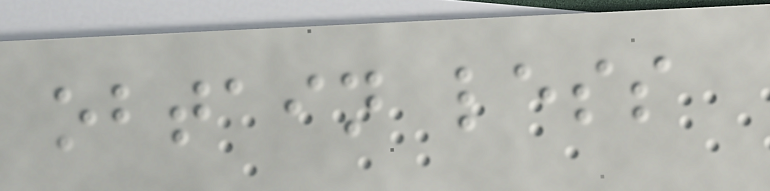obtain less
